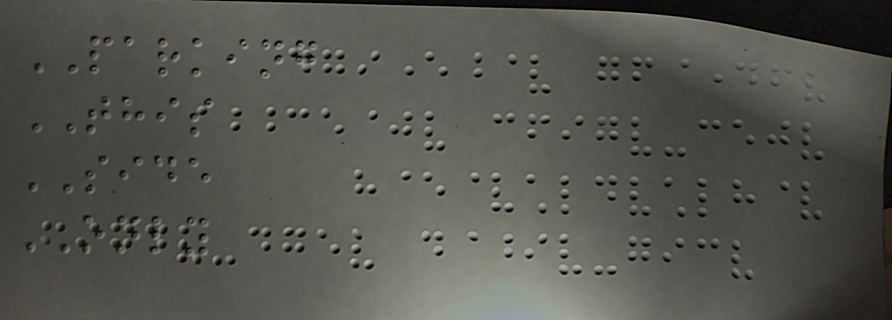PARKING
THIS
SIDE
ONLY
